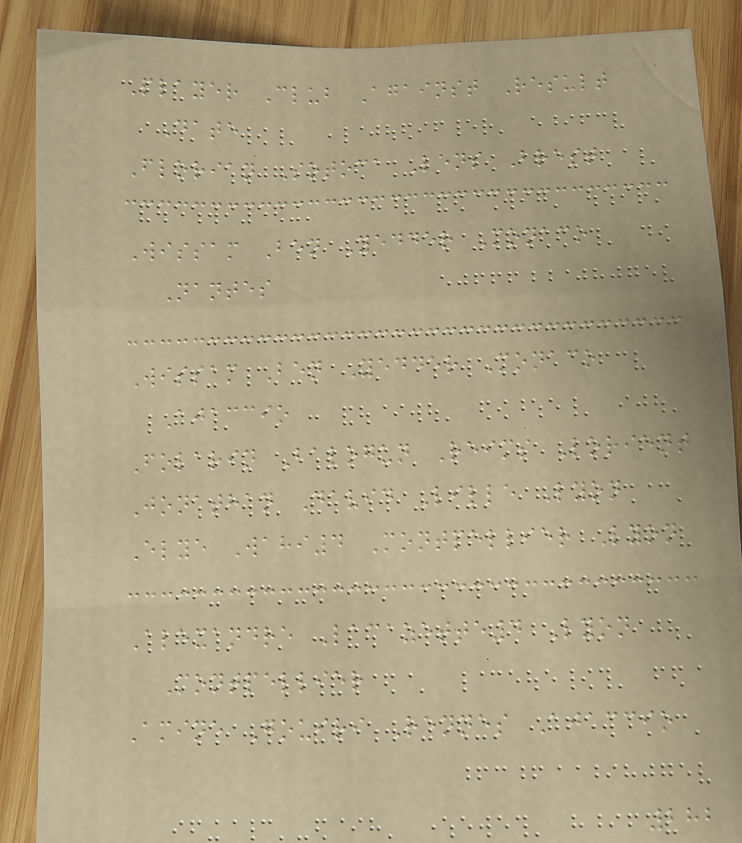Player Club Against Result
Date
Florian Sotoca Lens Brest
Wissam Ben Yedder Monaco
Nantes
Wissam Ben Yedder Monaco
Ajaccio
Folarin Balogun Reims Lorient
Jonathan David Lille Lyon
Elye Wahi4 Montpellier Lyon
Alexandre Lacazette4 Lyon
Montpellier
Amine Gouiri Rennes Ajaccio
282
